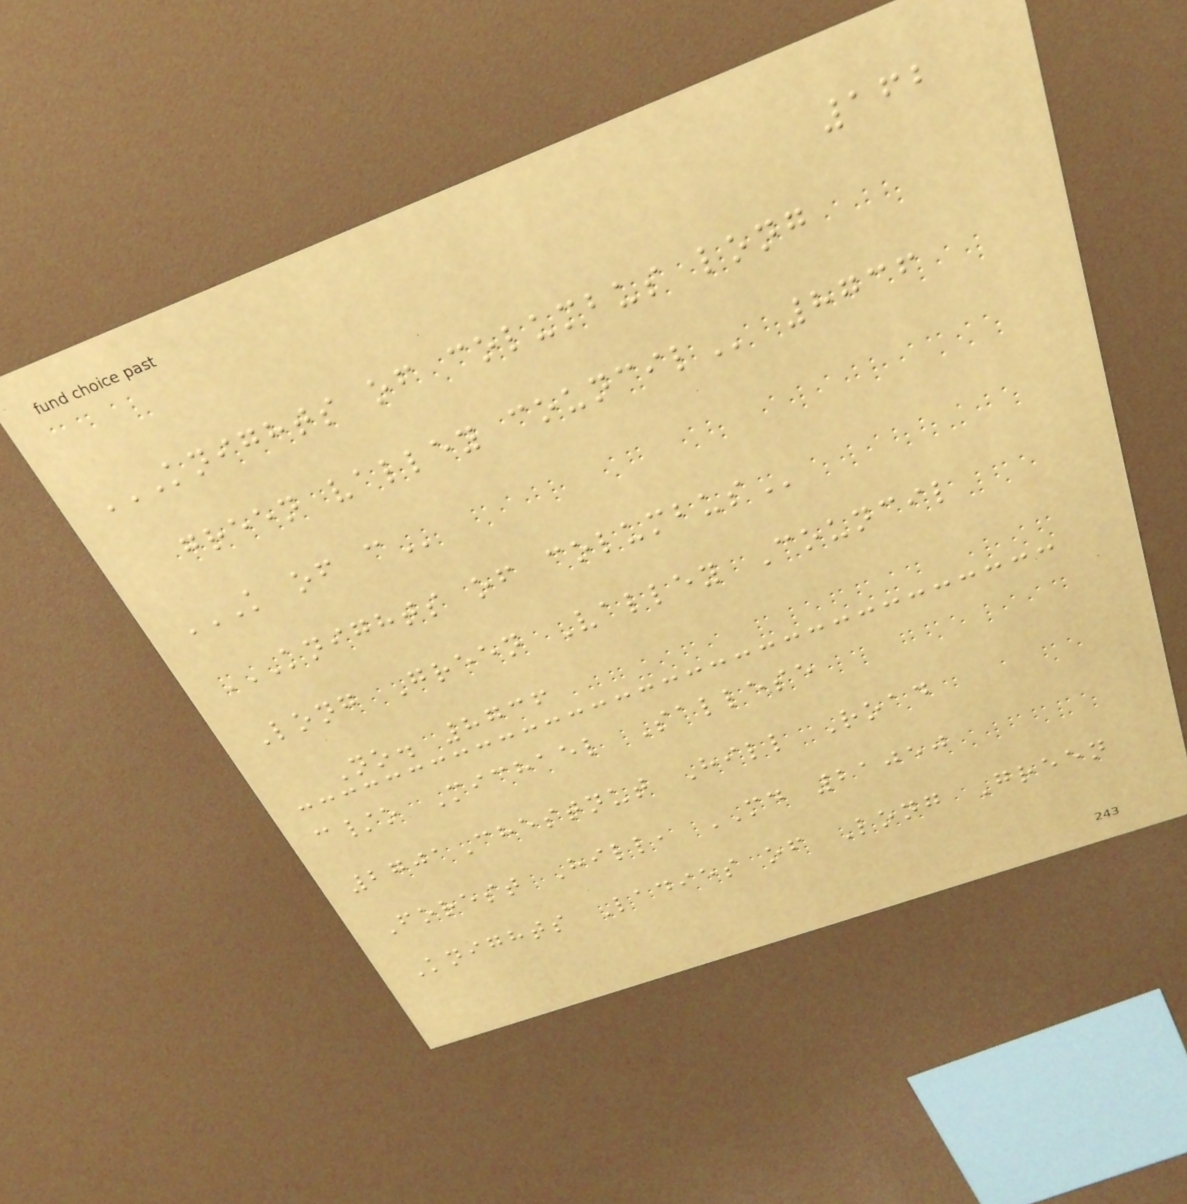162
KNIGHTS OF COLUMBUS LONG
GREEN VALLEY COUNCIL 8736
K OF C
KNIGHTS OF COLUMBUS
Long Green Valley Council
No. 8736
c/o Michael Sallese
2701Chestnut Hill Road
Forest Hill, MD 21050
Knights Ladies of Long Green
